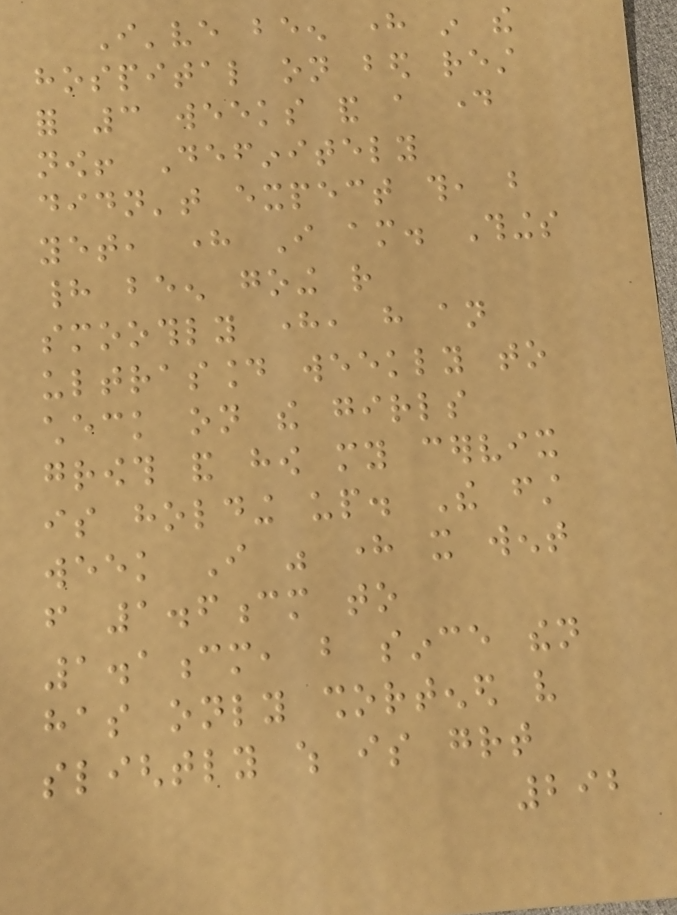I've been here in the
hospital on bed rest
for 3 weeks and a day
now! Definitely
didn't expect this, but
yet, here I am. Things
had been going rather
smoothly here, have an
ultrasound weekly to
check on the girls
growth and how my cervix
is holding up. The first
week I was here it went
from 1.6cm to
1.1cm, but since then
has only shortened very
slightly which is great
292
